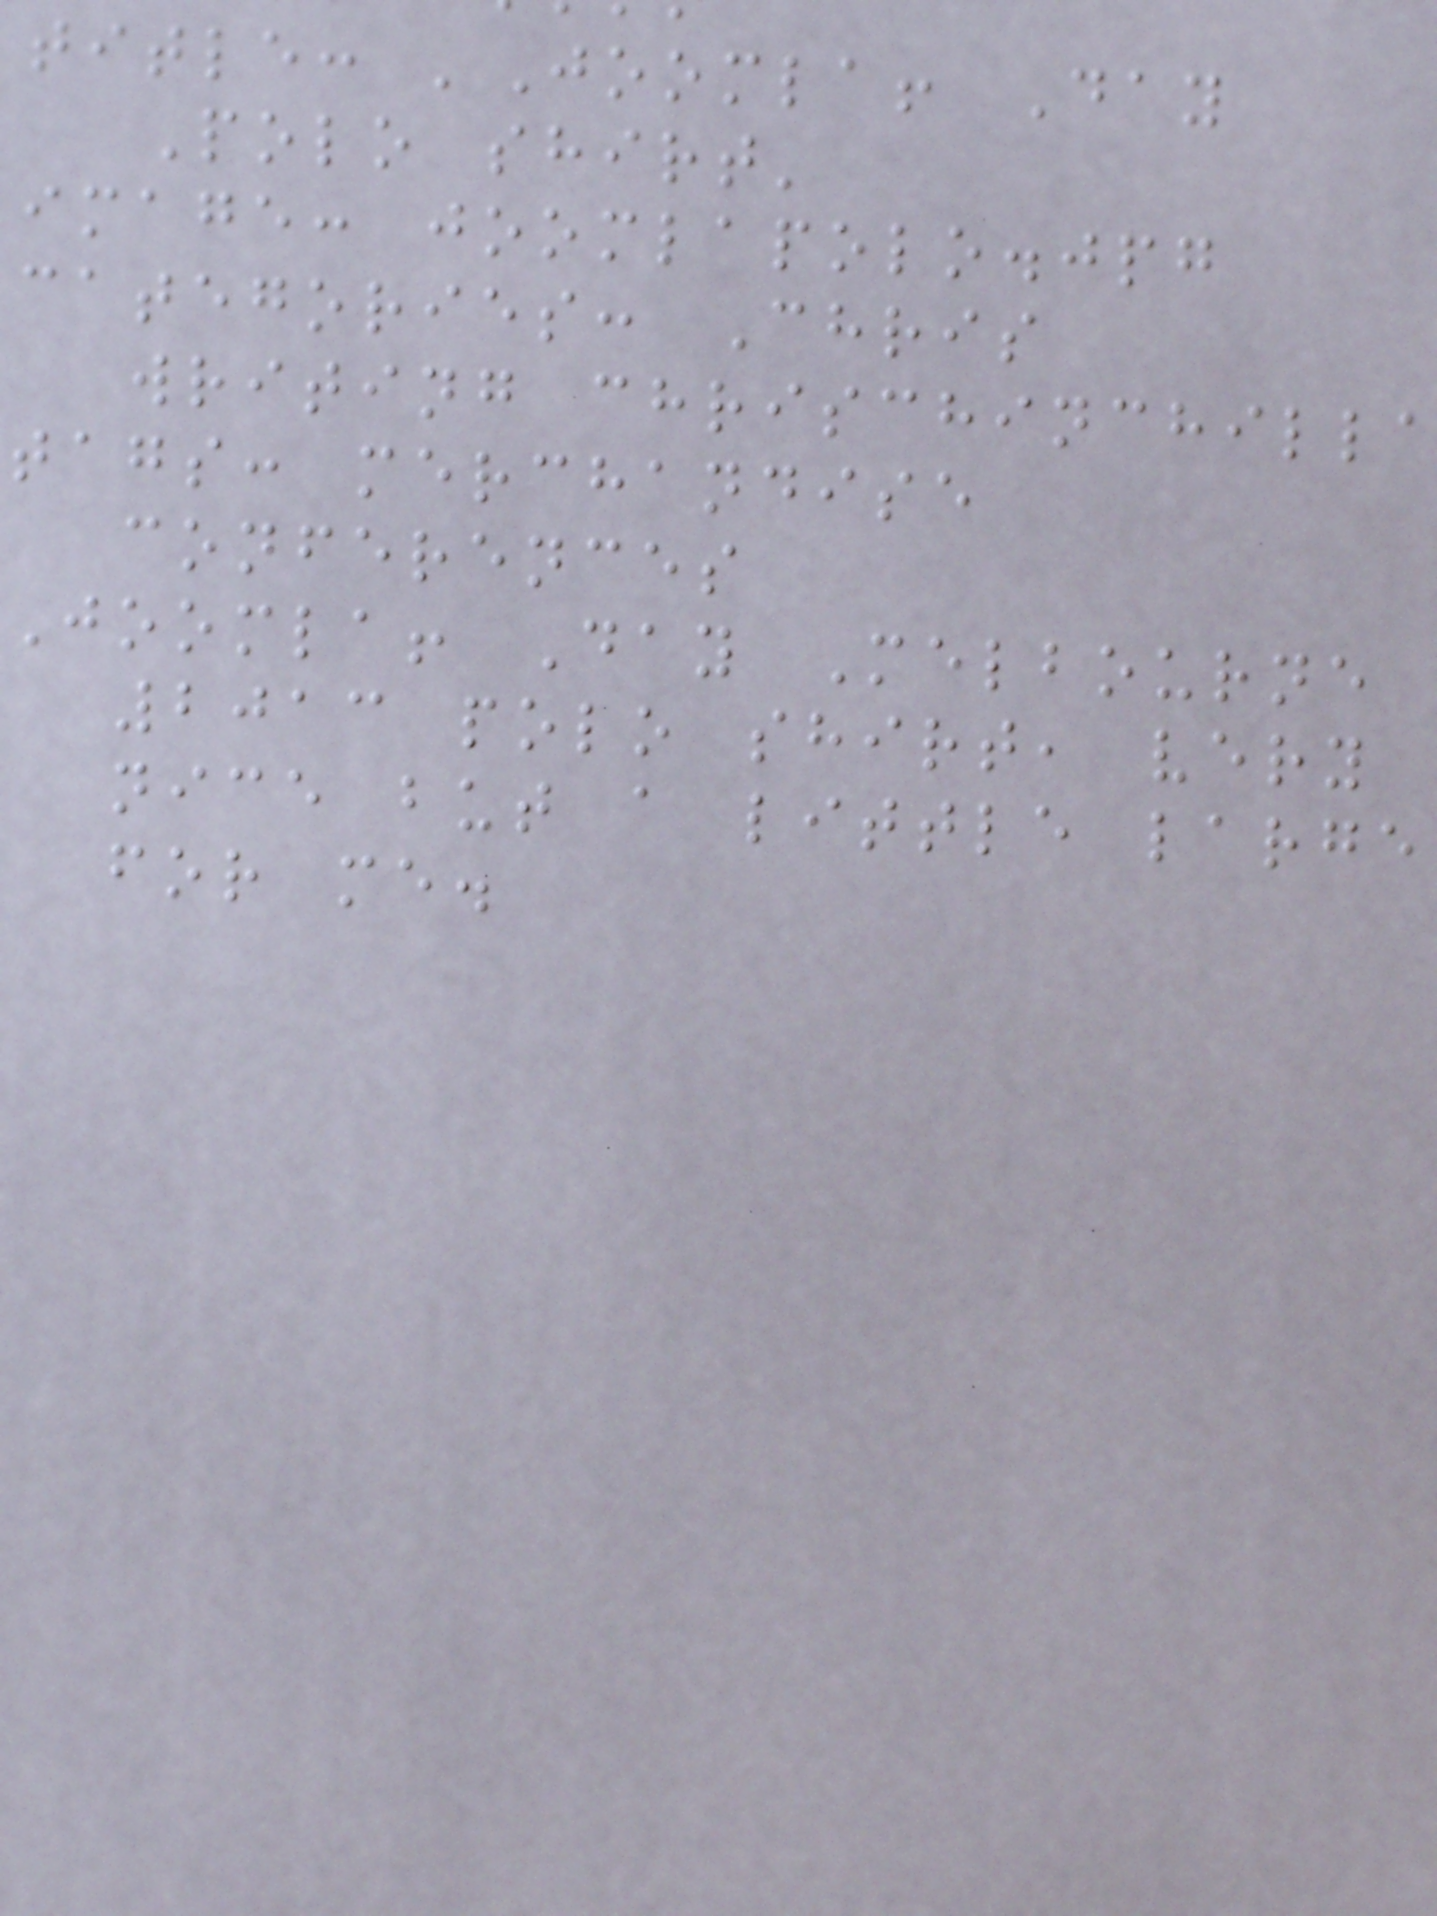title: 'Joomla! Day
Polo shirt'
image: joomlapolo.jpg
categories: Chris
writing chrischinchilla
tags: merchandise
conferences
Joomla! Day Melbourne
2013 polo shirt, very
nice but a little large
for me.
